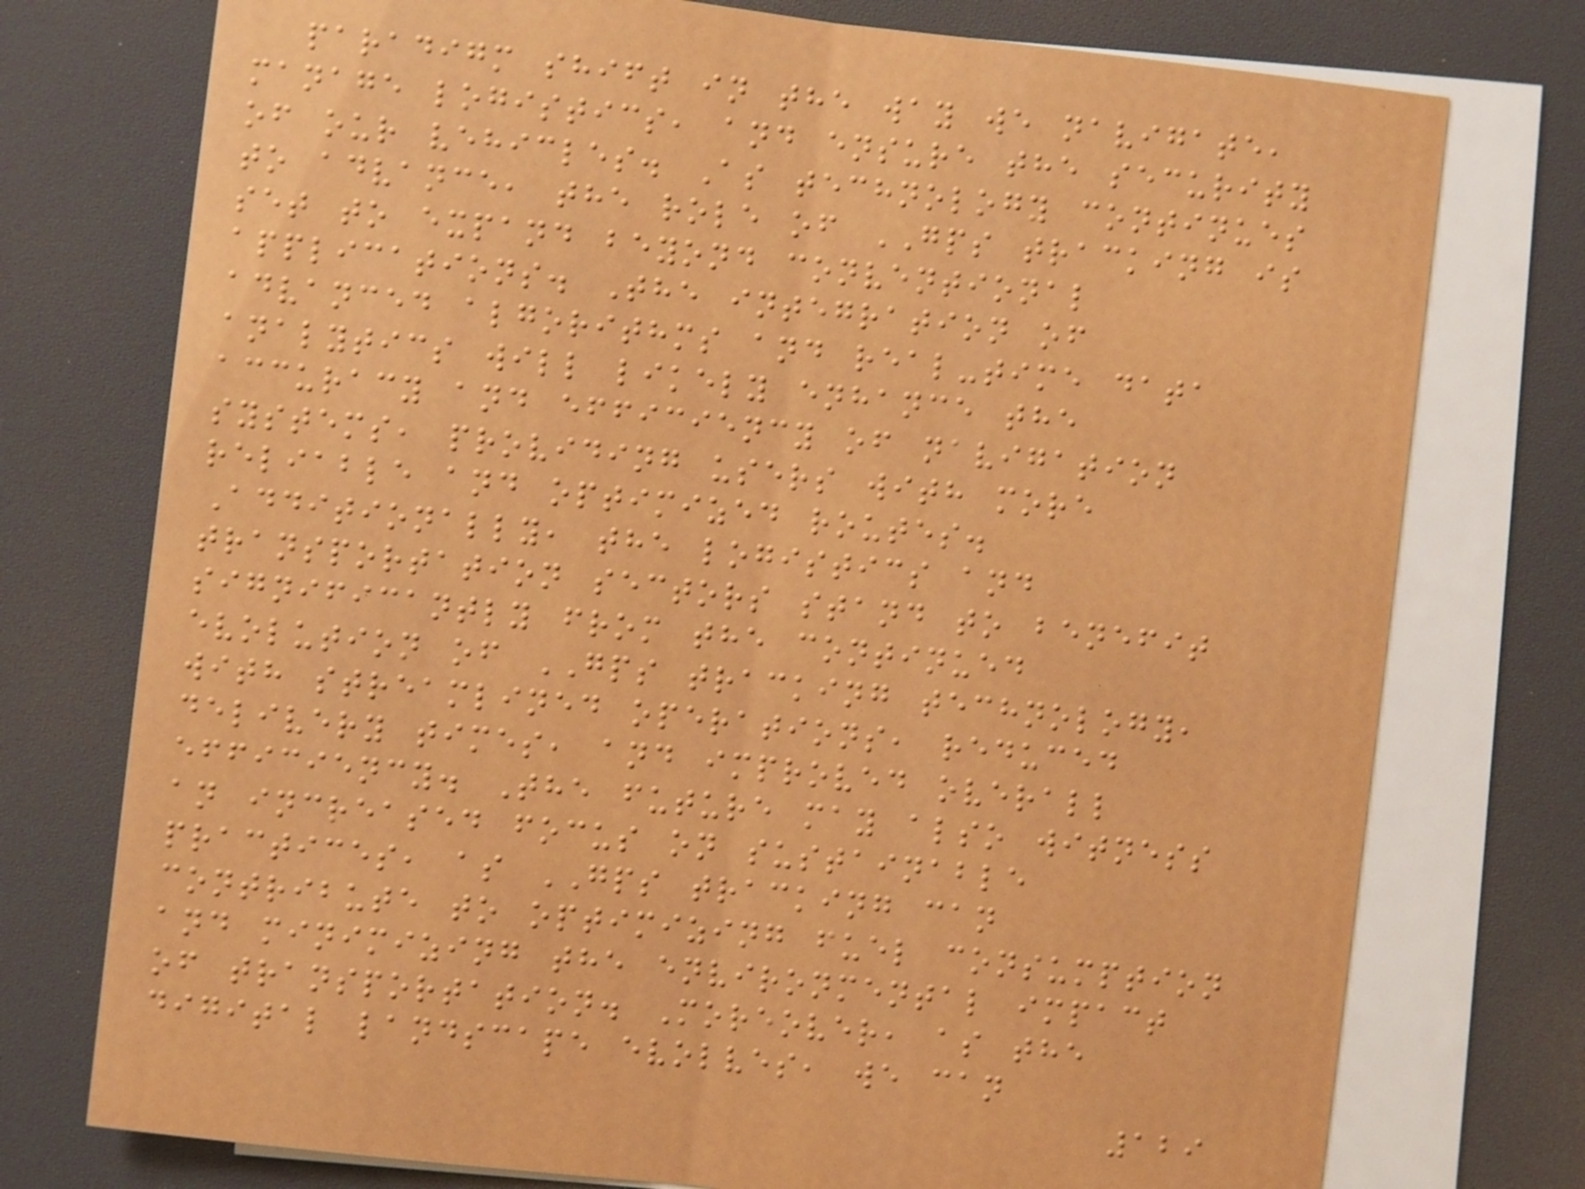paradigm shift in the way we navigate,
manage logistics, and ensure the security
of our vehicles. As technology continues
to advance, the role of GPS tracking is
set to expand beyond conventional
applications. The integration of
advanced algorithms and real-time data
analytics will likely enhance the
accuracy and efficiency of navigation
systems, providing users with more
reliable and optimized routes.
Additionally, the logistics and
transportation sectors stand to benefit
significantly from the continued
evolution of GPS tracking technology,
with streamlined operations, reduced
delivery times, and improved overall
efficiency. The future may also witness
an increased focus on sustainable
practices, as GPS tracking can
contribute to optimizing fuel consumption
and minimizing the environmental impact
of transportation. Moreover, as the
digital landscape evolves, we can
129
